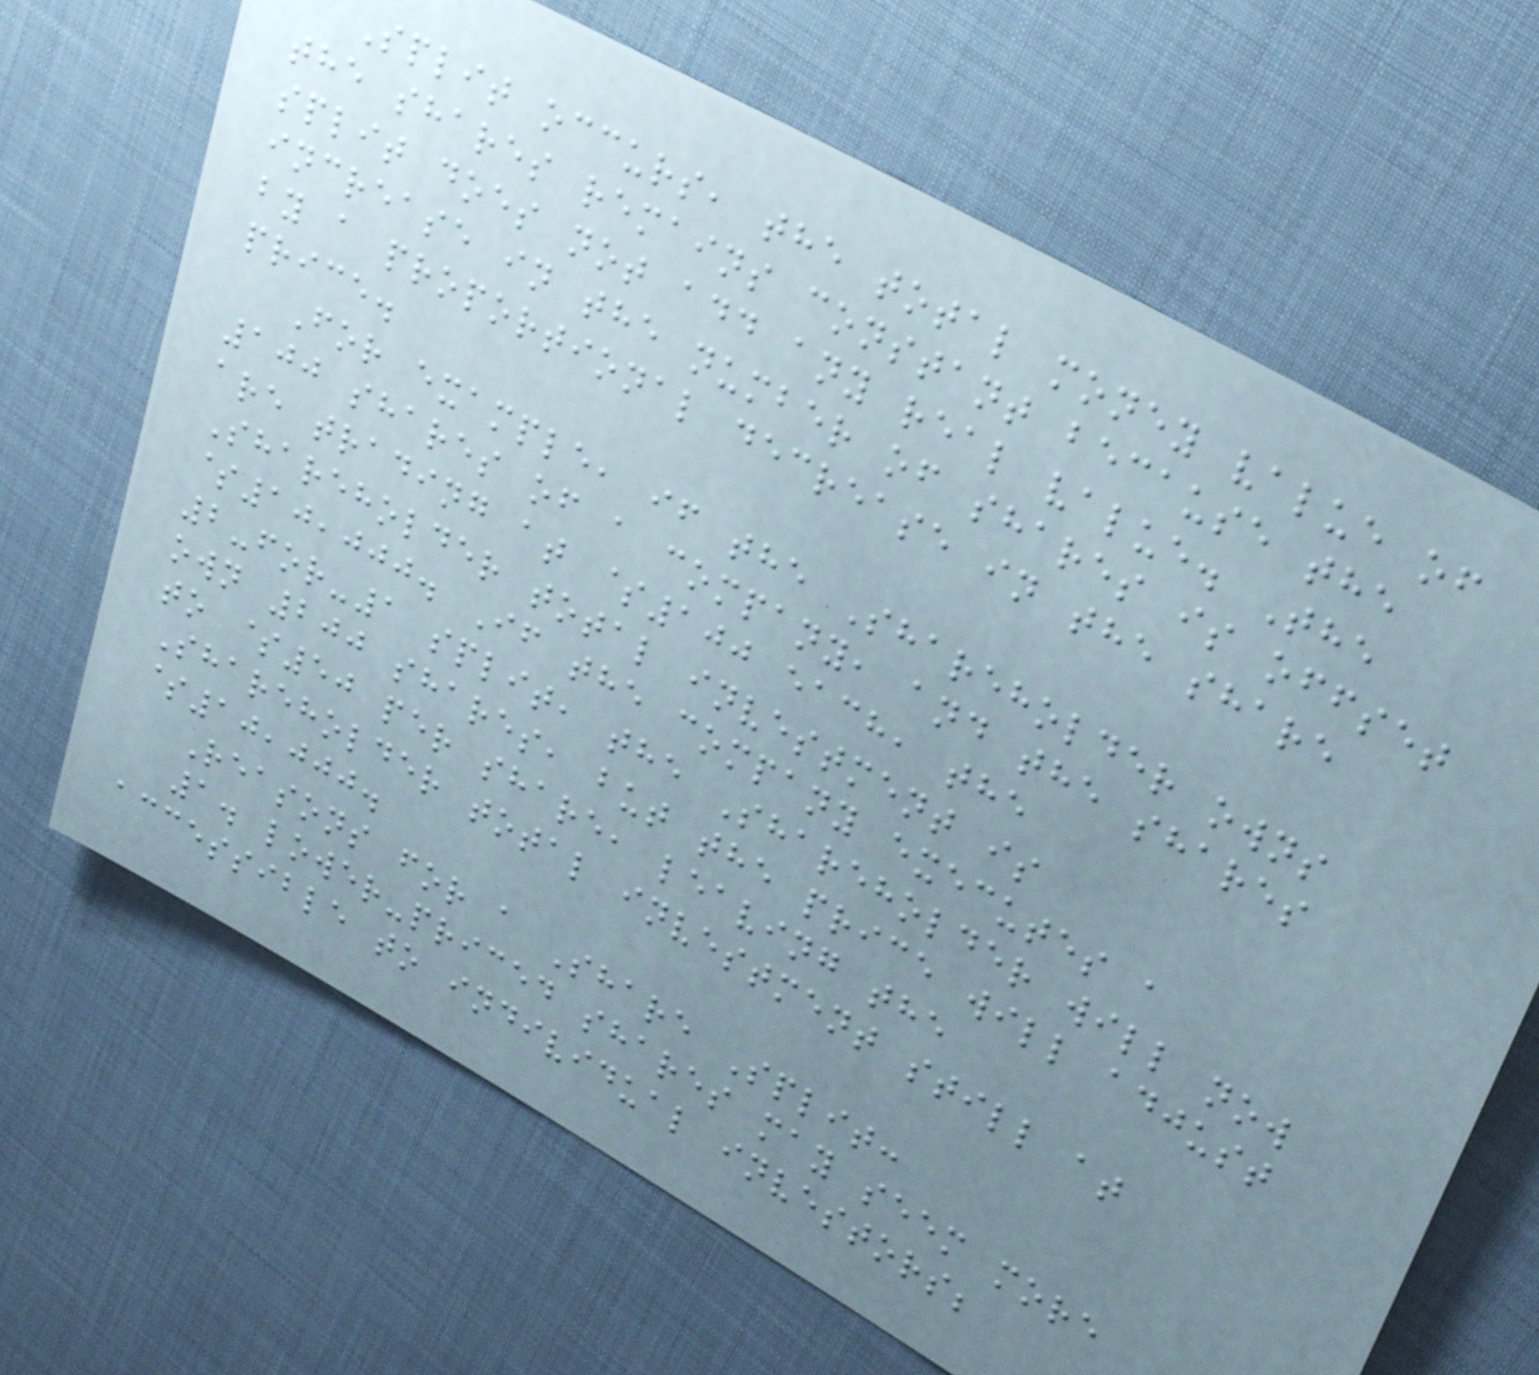Split occurs, the total money value of
the shares remains constant because the
split does not add any real value. The
increase in the number of shares is offset
by a proportional decrease in the share
price.
For example, if the Shareholder owns
100 shares of a company, and the shares
are trading at $100 each, the
Shareholder total investment is
$10,000. If the company executes a
2-for-1 split, the Shareholder will now
own 200 shares, but the price will adjust
to $50 per share, leaving the
Shareholder total investment still at
$10,000.
Reasons for a Share Split:
1. lower-priced shares may seem more
accessible to individual investors;
